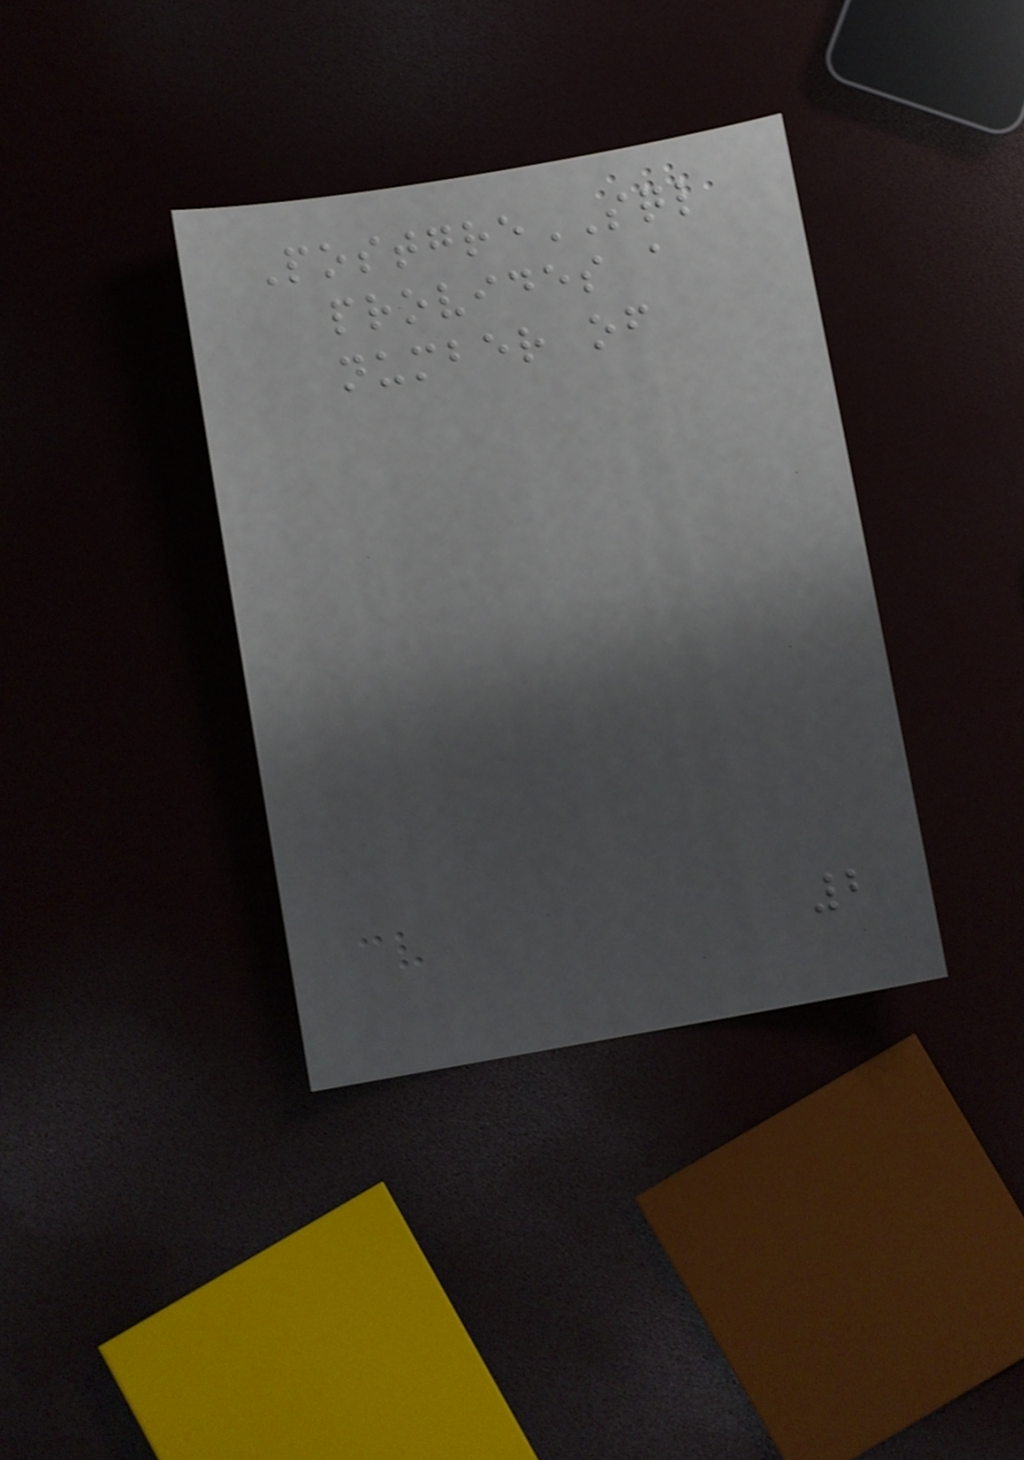PostgreSQL
provides a
number of
2
